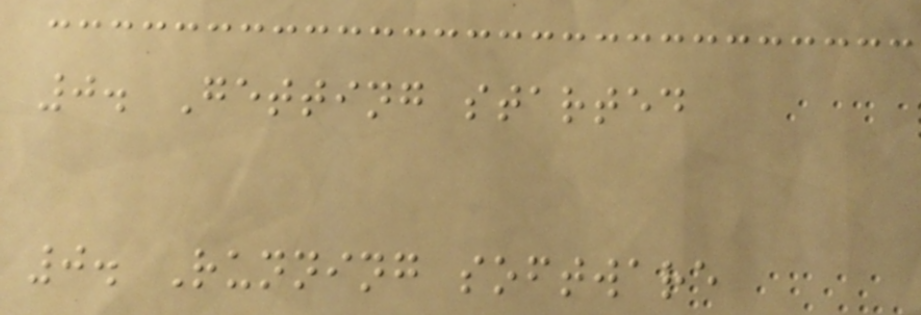0. Getting started
0. Running software
